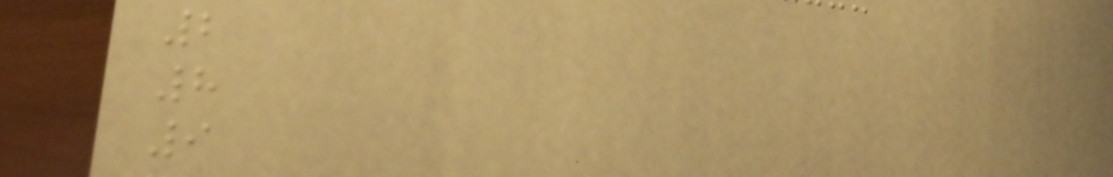2
8
9
